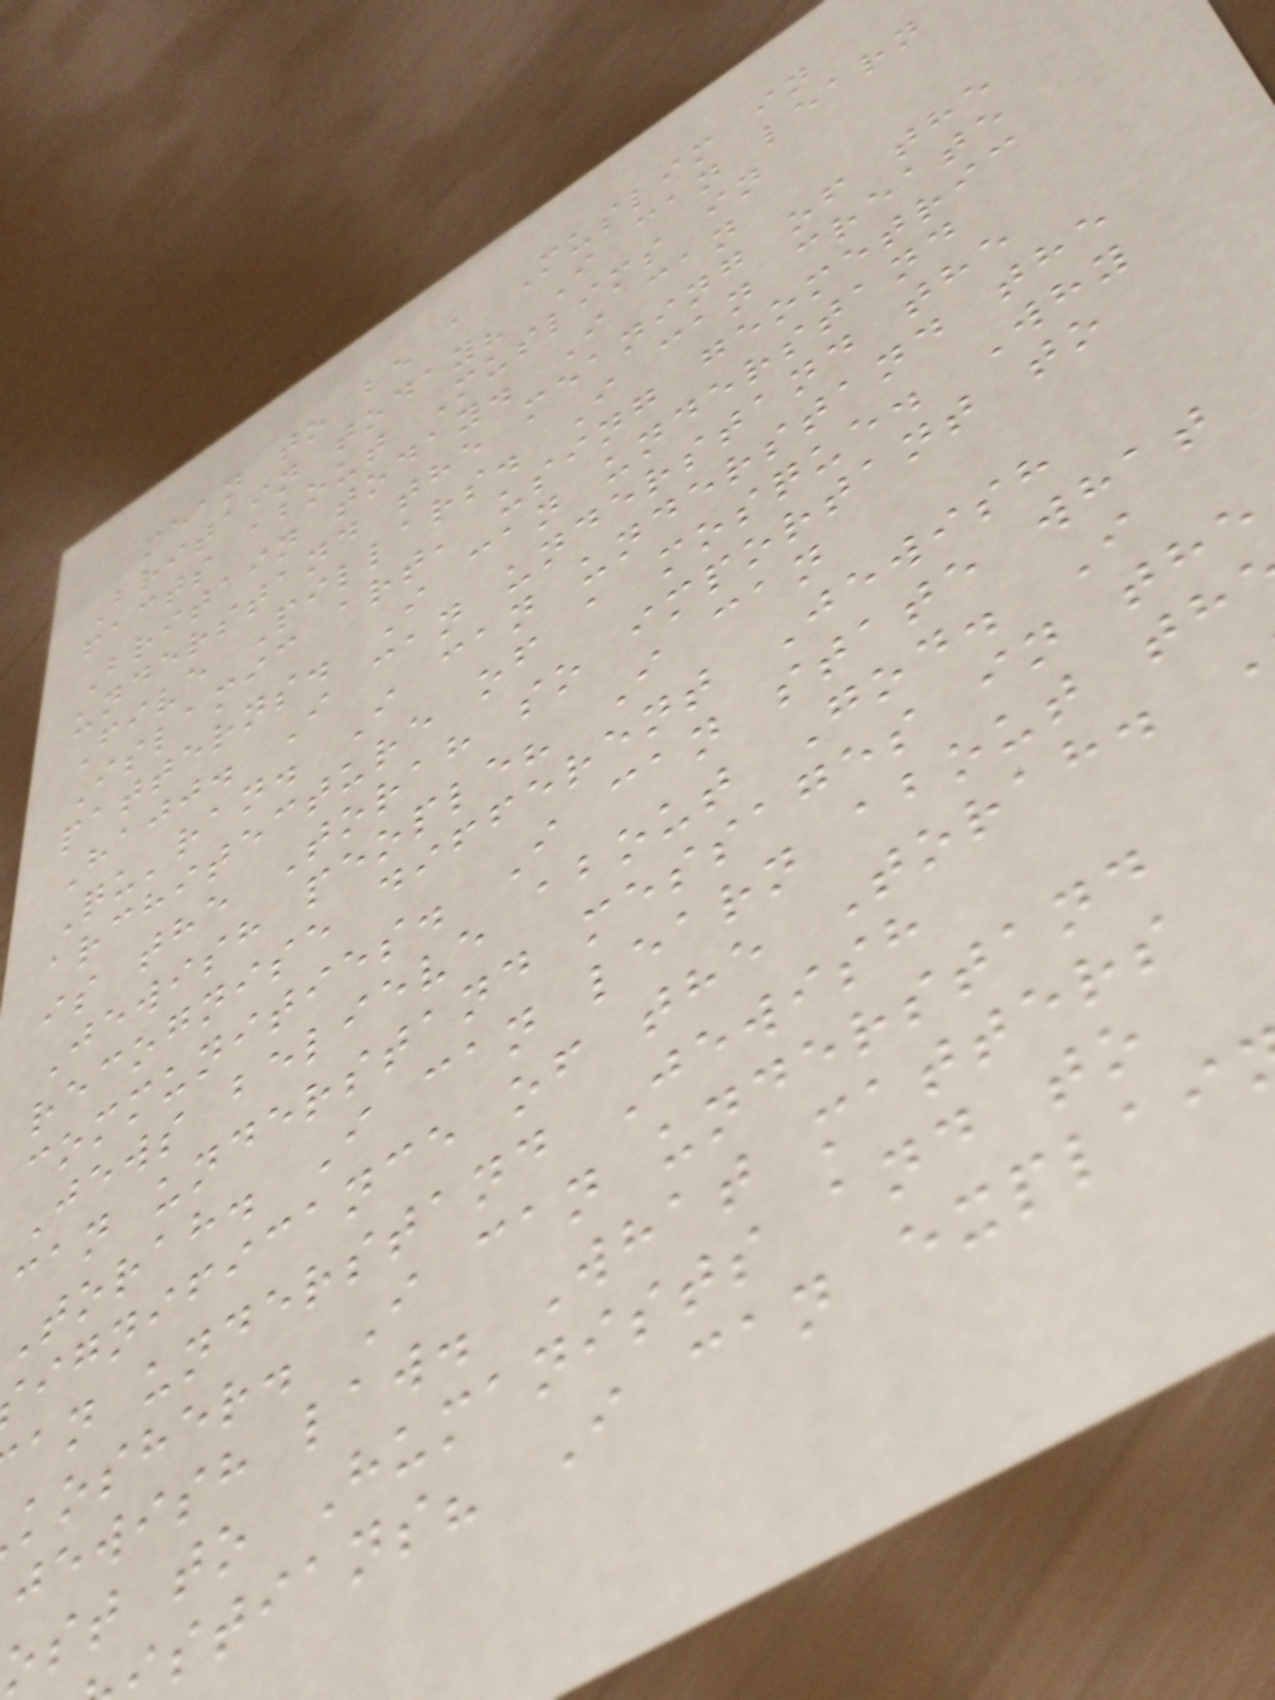mean to be a Muslim in
Britain today? I can learn
facts about Muslims in
Britain today. I can
understand the meaning of the
Five Pillars. I can create
Islamic art, using geometric
patterns. I can understand
Hajj. I can understand the
Qu'ran. I can understand the
architecture of a mosque. Why
is the Torah so important to
Jewish people? I can
recognise different Jewish
communities. I can state what
Jews believe about God. I
can understand messages in the
Torah. I can learn about th
ignificance of the Torah.
an understand Jewish
kosher. I can understand
jewish law. What matters
ost to Humanists and to
stians? I can explai
